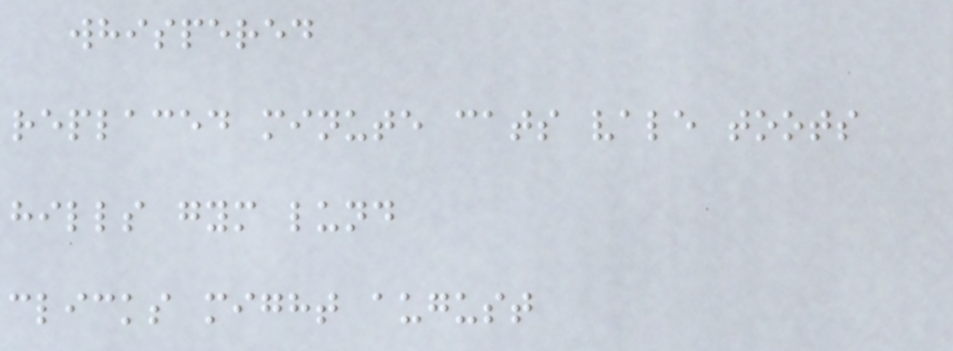whispered
replaced minute cats vale toots
hills gym lund
clicks might august
